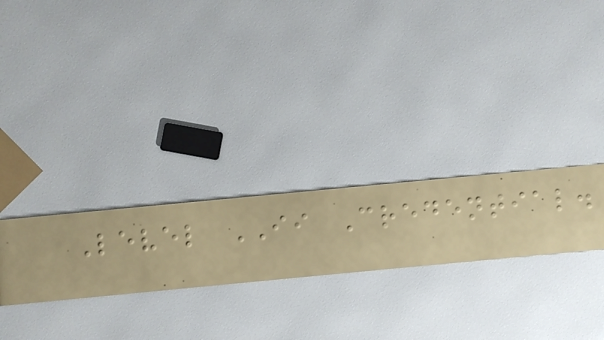Level II Credential.
